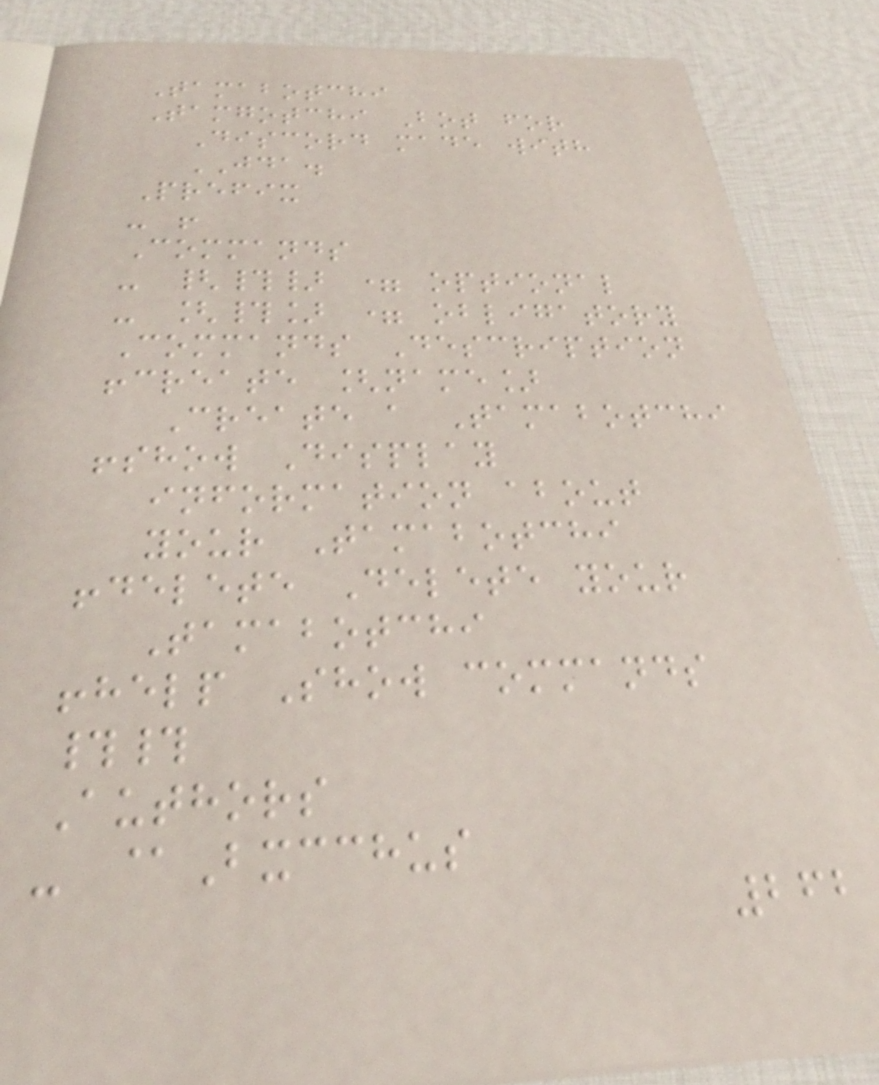Tamabotchi
Tamgotchi Bot for
Discord made with
JDA.
Prefix
- !
Commands
- {#} = optional
- [#] = obligatory
Commands Description
!create [name]
Create a Tamabotchi
!show Display
information about
your Tamabotchi
!delete Delete your
Tamabotchi
!help Show commands
##
Authors
- @Bxcchus
262
